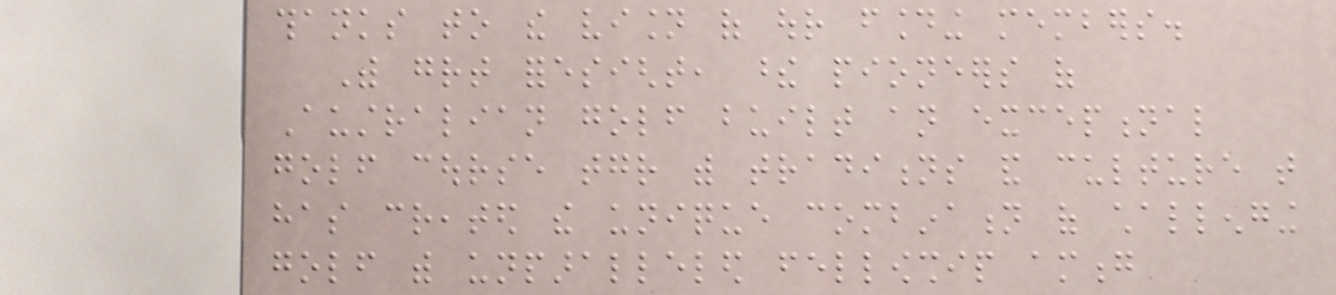thanks to the vision of our founding members.
With great foresight, these pioneers of
Australian golf built an exceptional
golf course together with traditions and culture that
has created the unique combination of challenging
golf with unparalleled fellowship among
